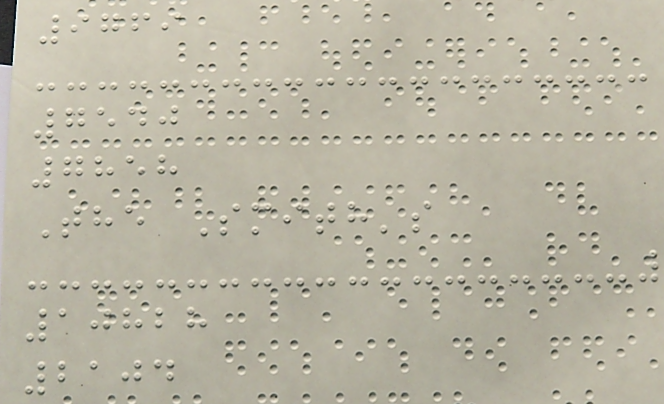9769
7540
7858
The Smith's
10828
2104
